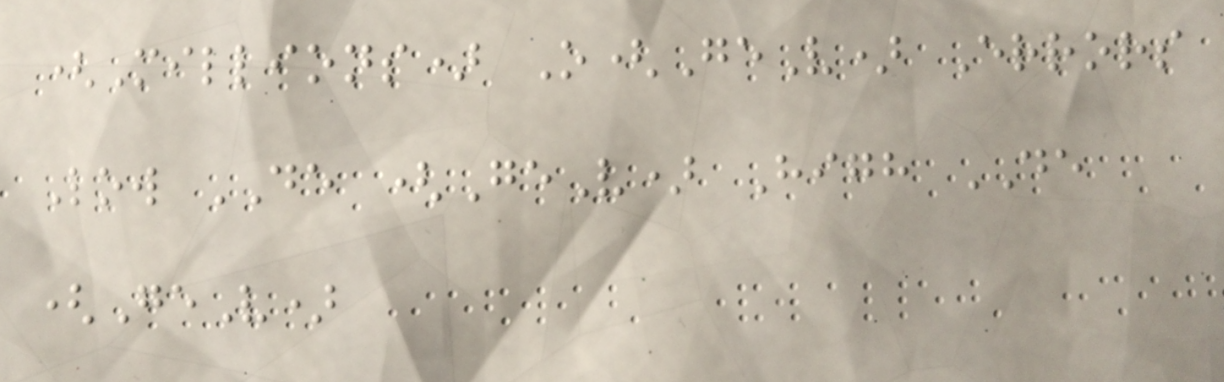(Millions) O(GeV) Errors
Low DE (GeV) High DE
(GeV)
